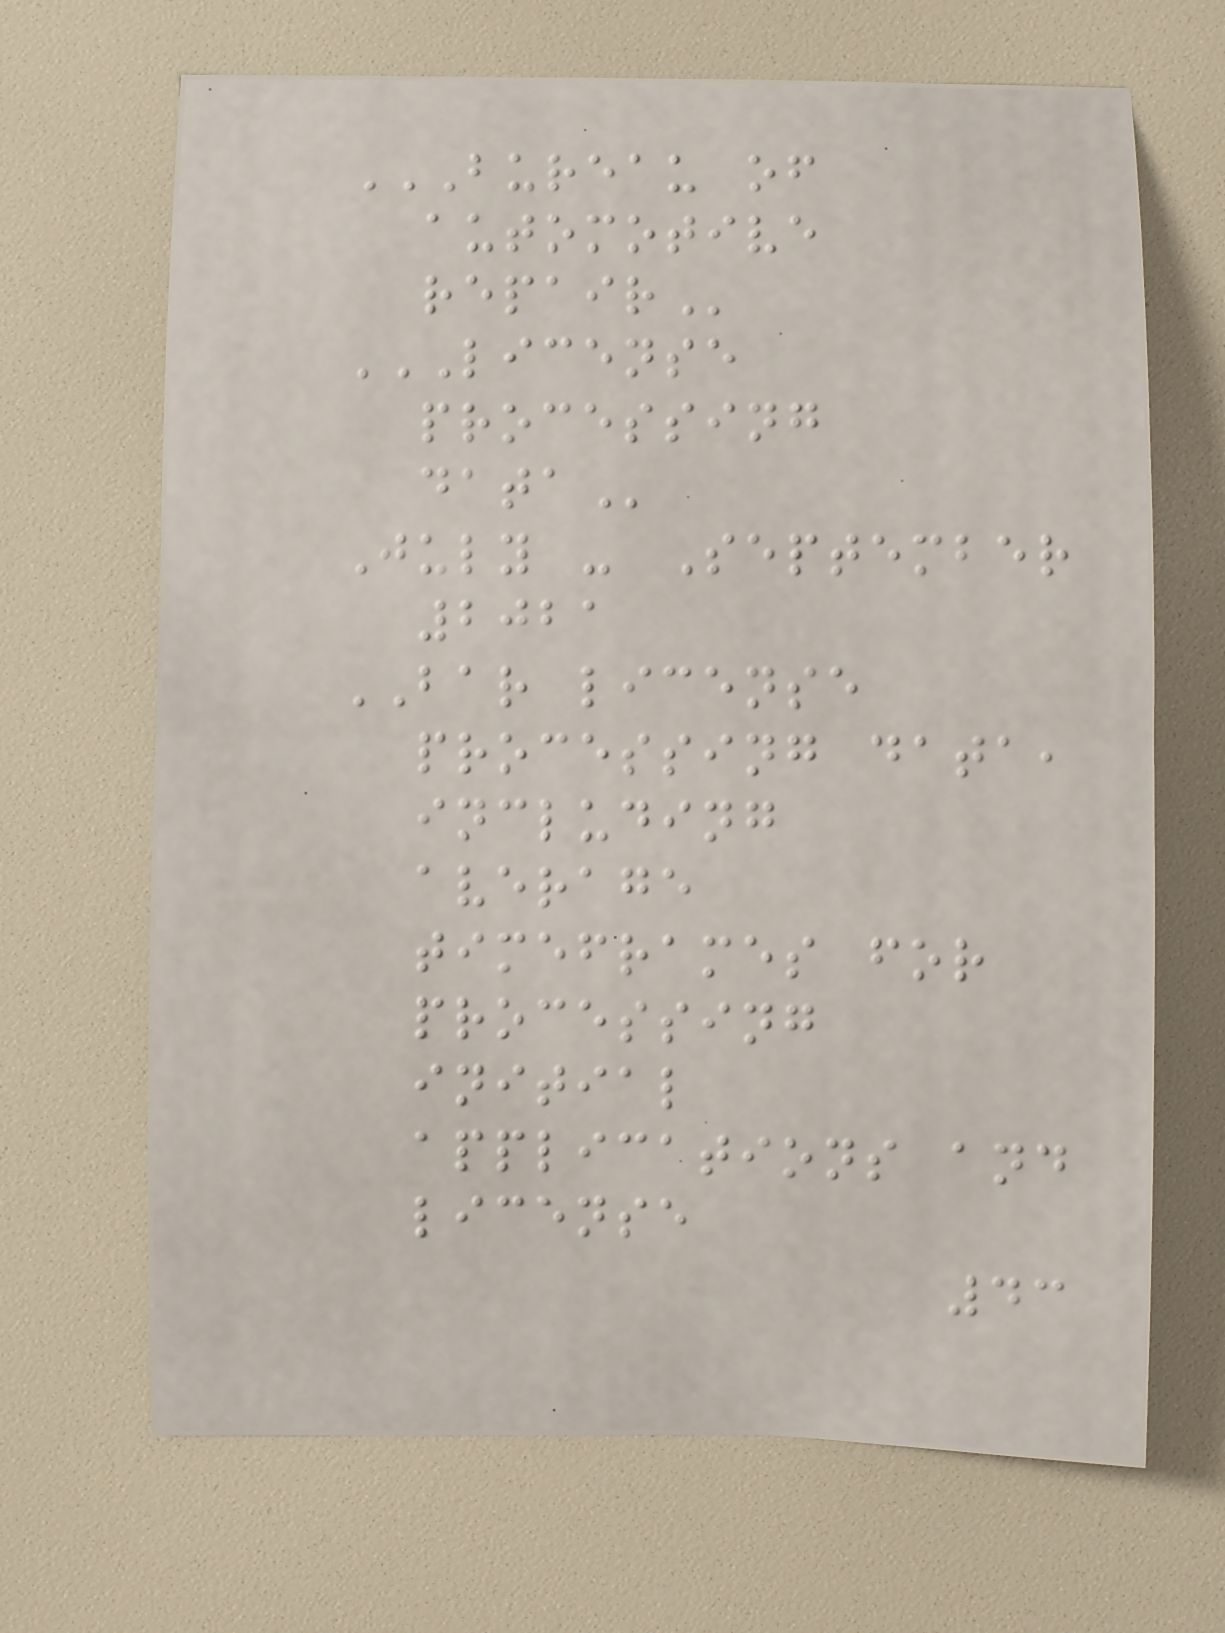BUREAU OF
AUTOMOTIVE
REPAIR
LICENSE
PROCESSING
DATA
July - September
2021
BAR license
processing data,
including
average
timeframes for
processing
initial
applications and
license
43
